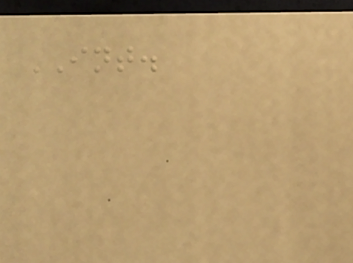INT.
